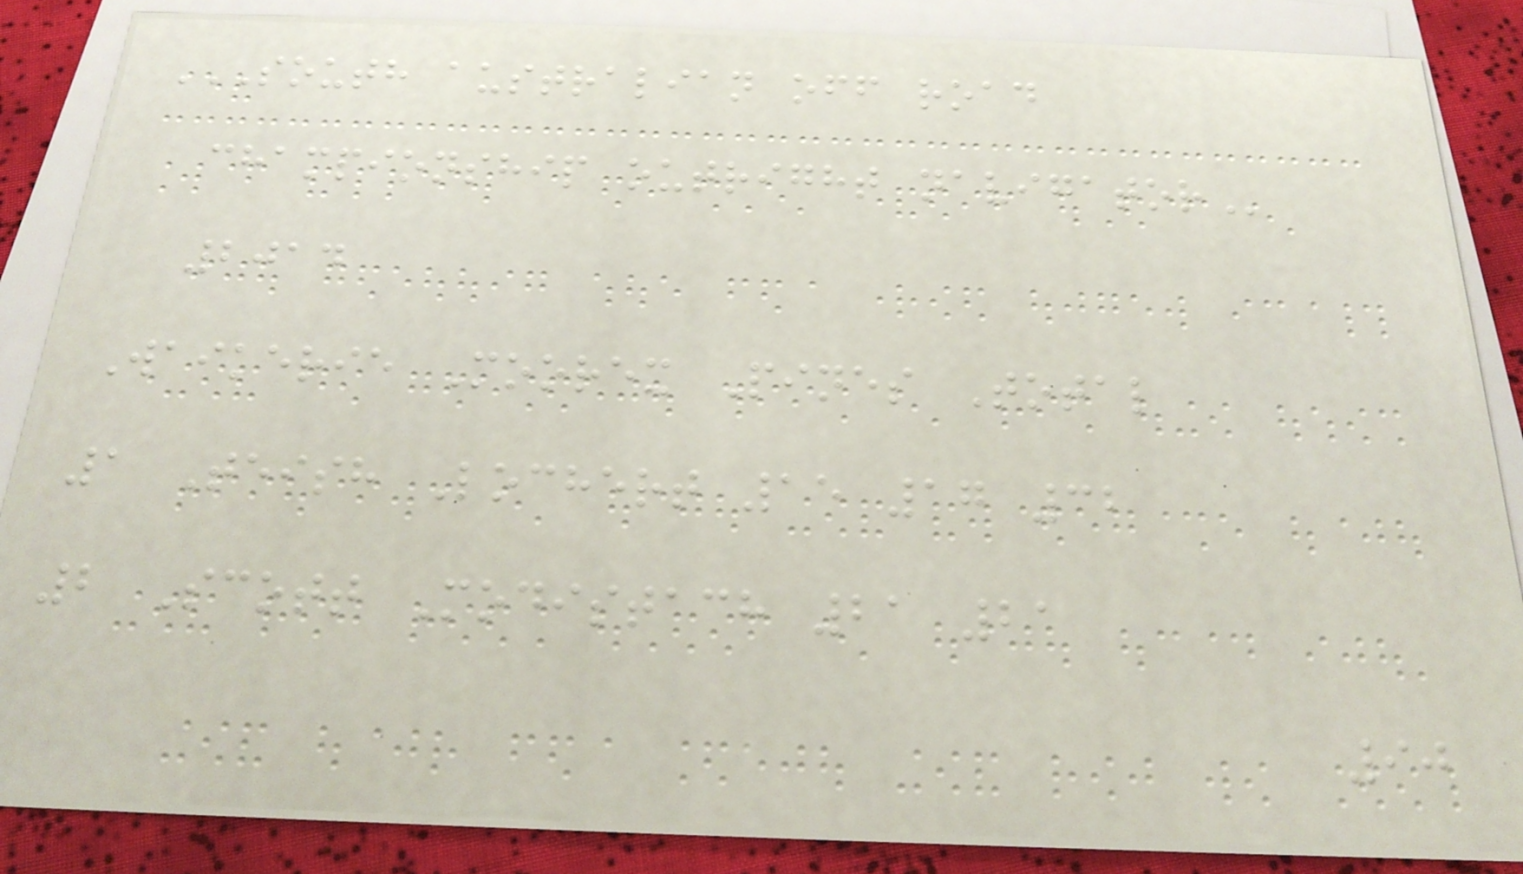SOUTH AUSTRALIAN OFF ROAD
CHAMPIONSHIP OUTRIGHT NAVIGATOR
2014
Waikerie Moorex Pines Total
1 Teish Lochert 15 17 32
2 Scott Modistach 21 21
90
